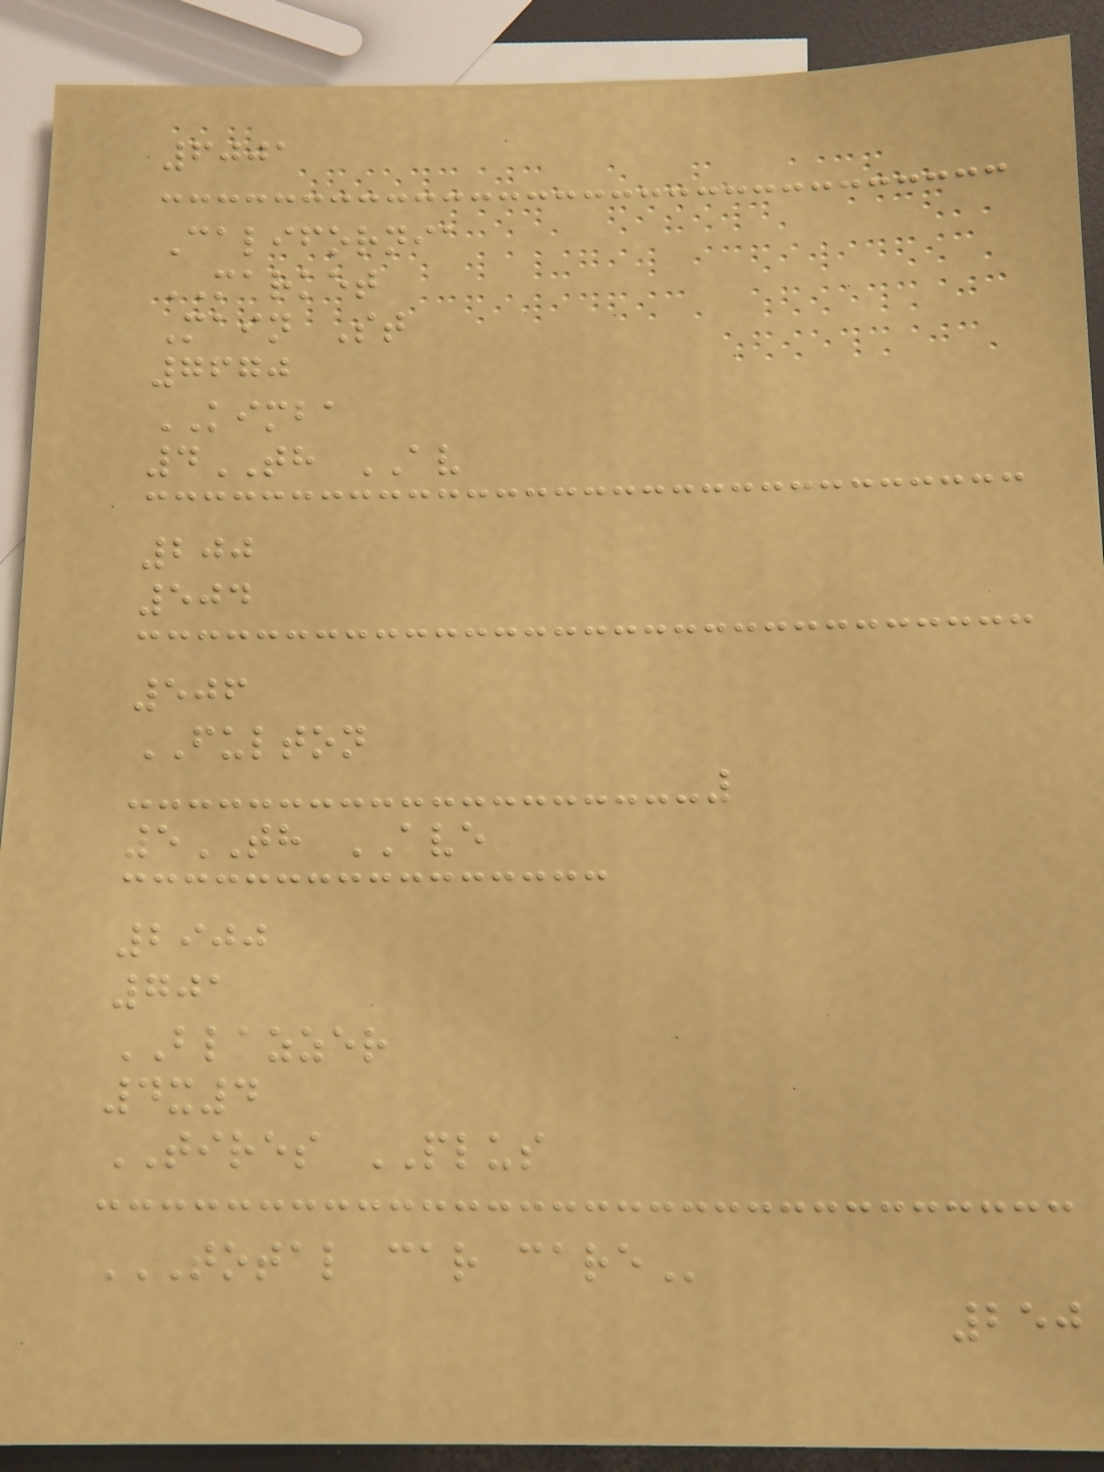6001
California
MARKET
Main St
7670
KIMBA
4TH AV
200
504
506
FULTON
5TH AVE
2900
701
BLAZZER
4x4
TIRES PLUS
TOTAL CAR CARE
250
